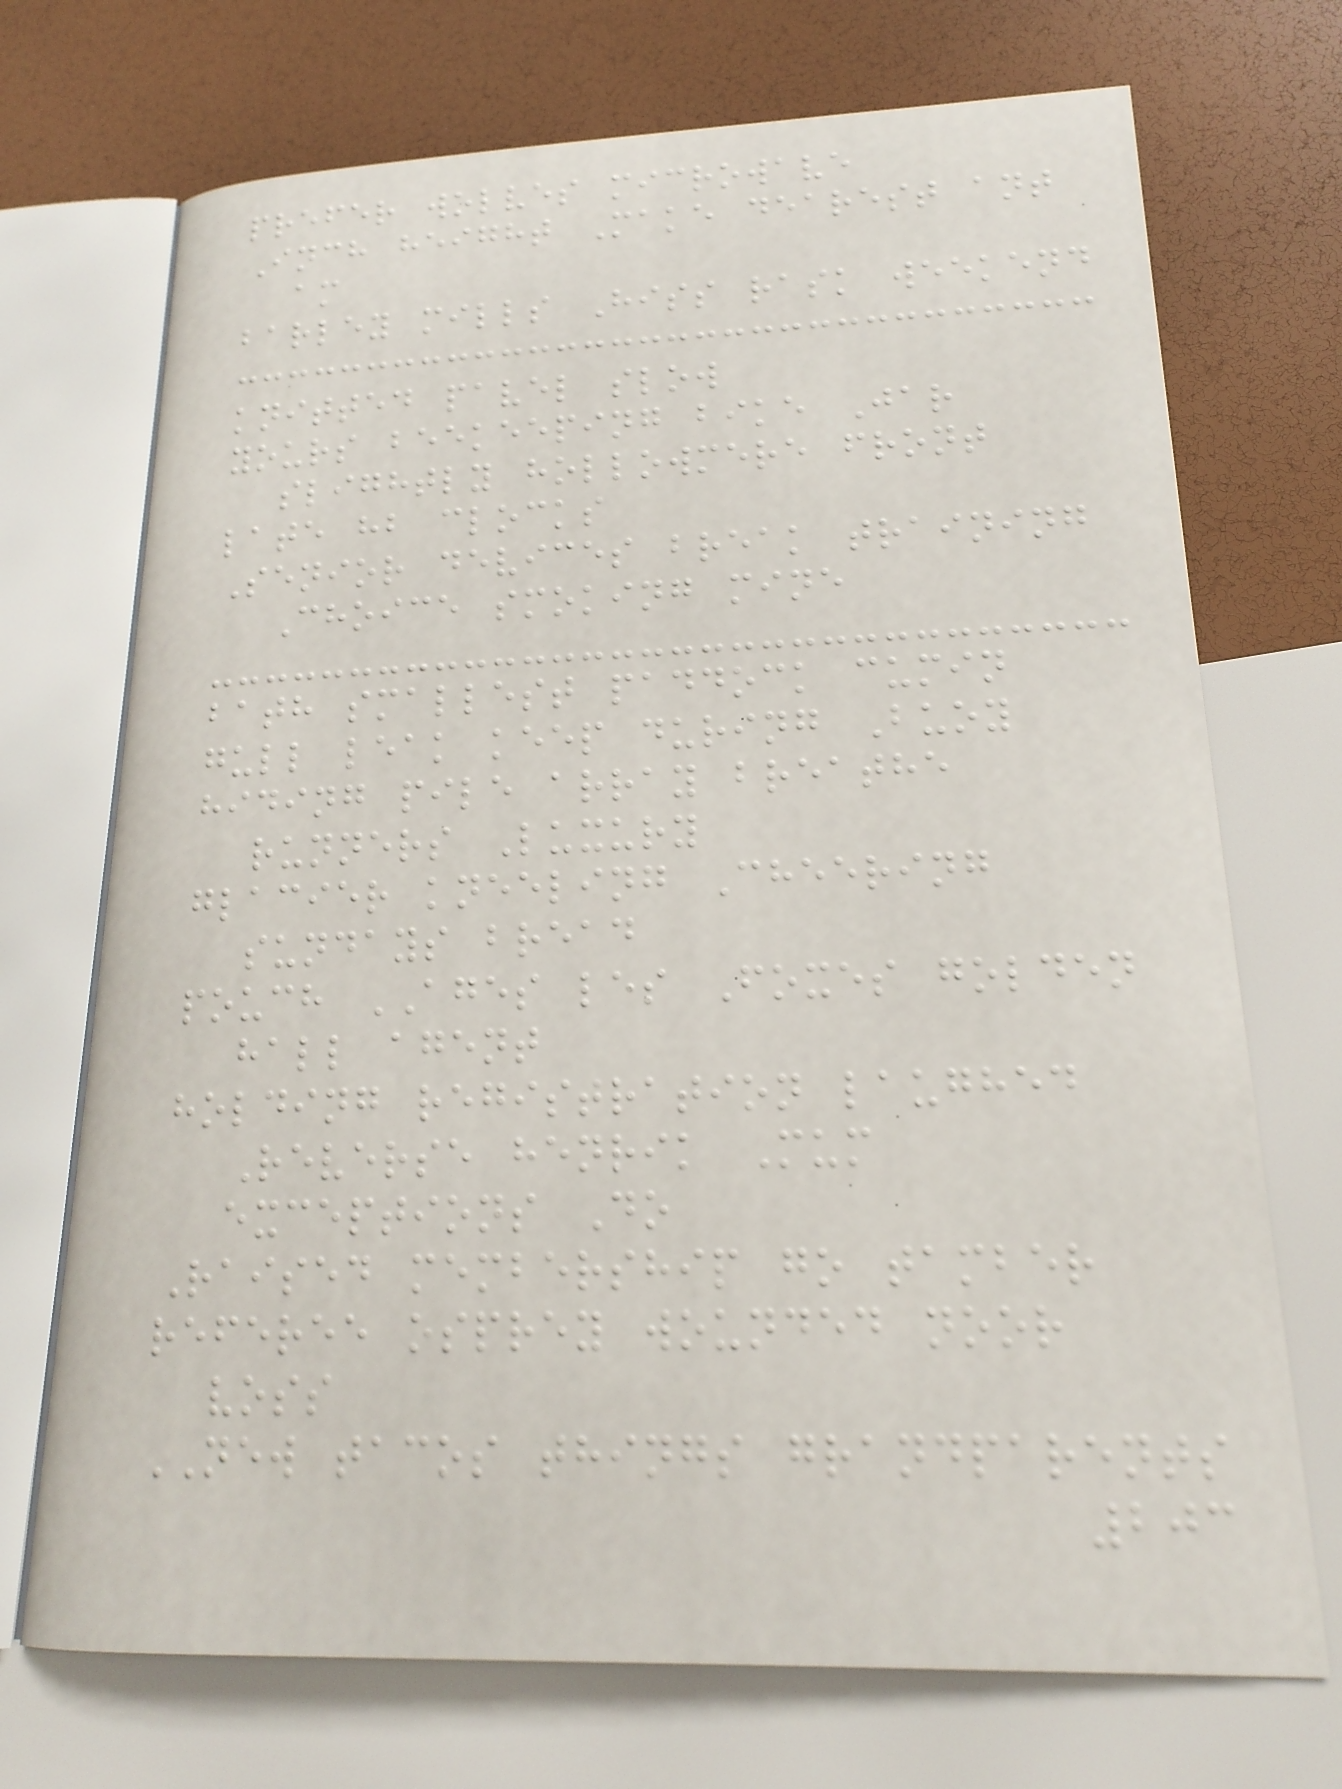prefer wolves microwave
Inch height Make dearest ant
am
barley mills Hiss rask weekend
knitted pavel slow
yours beekeeping bike Jar
slightly hollowmere front
late hb clocks
Senior devices break training
Choice smoking mine
bath smallest paddock cumin
gull leak keep during Buoy
hiding pile array breathe
runners Luxury
glacier kneeling Cheering
sundays bread
pouch AGES les Foxes golden
hall agent
holding registration laughed
Reverse henrik Mum
exceptions Do
Raised membership go tamber
referee osprey wounded noor
voss
NEW tacos things grandparents
203
